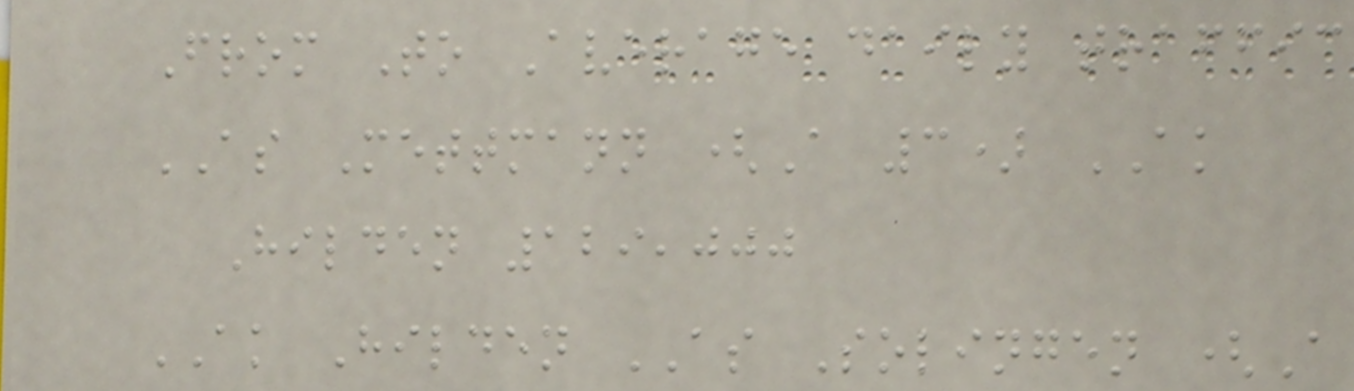From To Average daily traffic
AS Mettmann (A 3) AK
Hilden 129,000
AK Hilden AS Solingen (A
